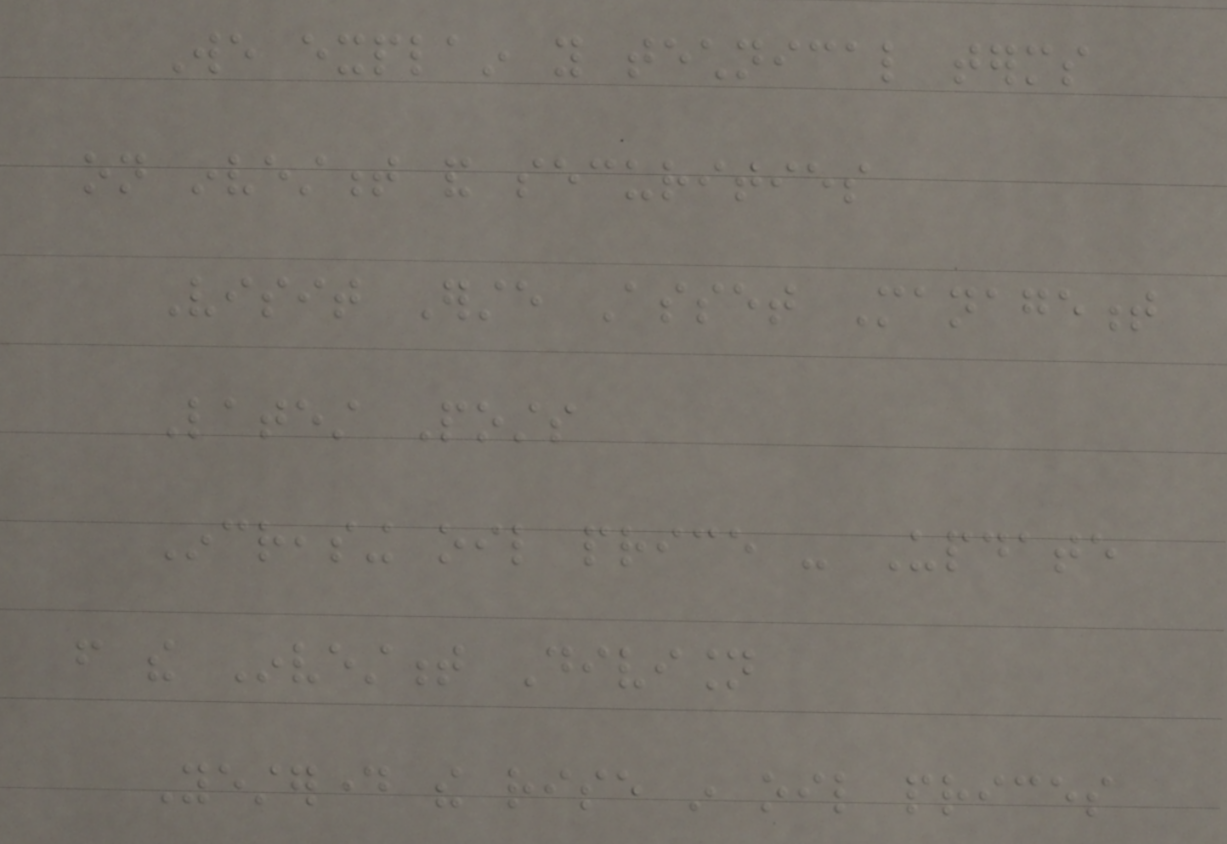We explain you technical terms
on investment and securities
Visit Erste Asset Management
Latest Posts
Increasing oil price - Update
from the Investment Division
Yesterday the rise in oil prices
